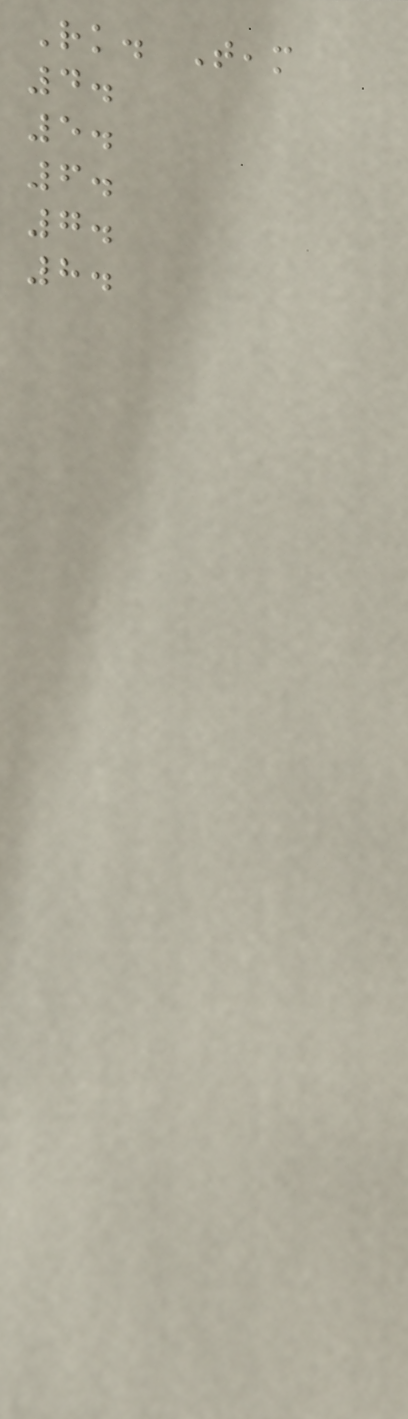Rk. Team
4.
5.
6.
7.
8.
